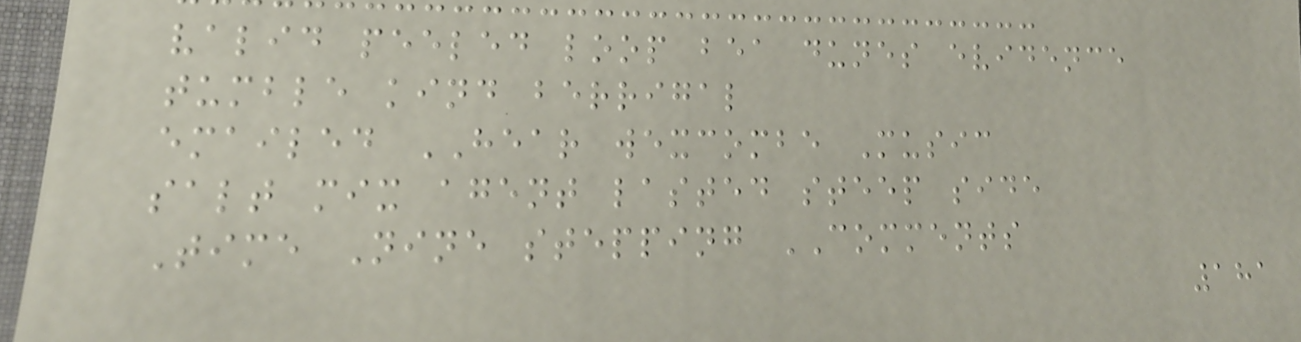valid peeled loop bea dunes evidence
tumble kind berrigal
emailed HEAR wexcombe Music
salt mix agent lasted steep side
Time Nine stepping COMMENTS
181
